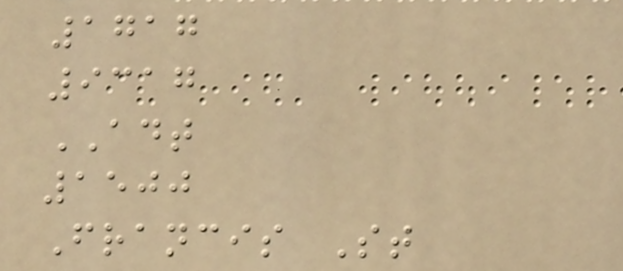1717
9317
ADT
1500
Francis St
